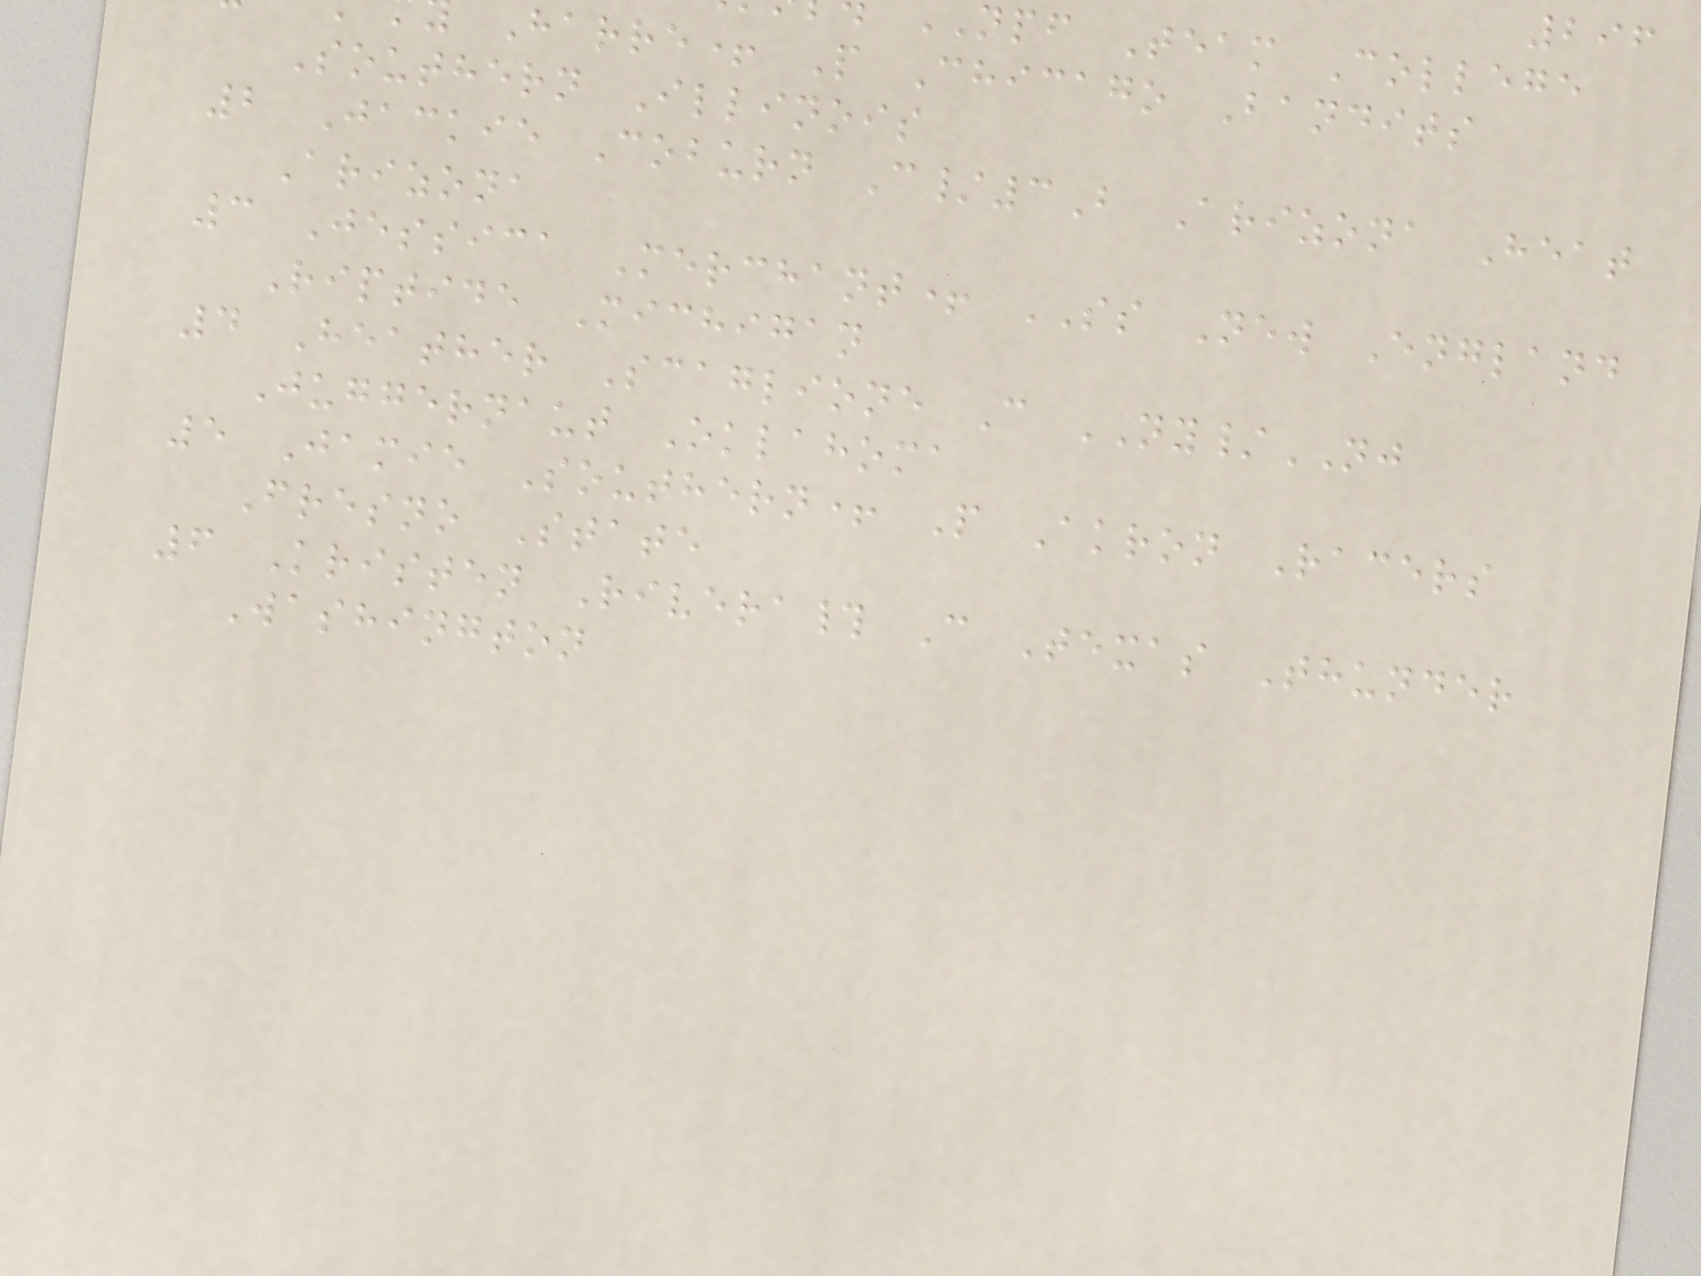296
npf Team College
Harre+ P Chicago Bandits
Southern Illinois
2 Jackie Coburn C/3B Arizona Heat
Arizona
3 Jessica Merchant+ SS New England
Riptide Michigan
4 Heather Scaglione C NY/NJ
Juggernaut Oklahoma
5 Jamie Southern+ P Akron Racers
Fresno State
6 Kristen Rivera# C Texas Thunder
Washington
